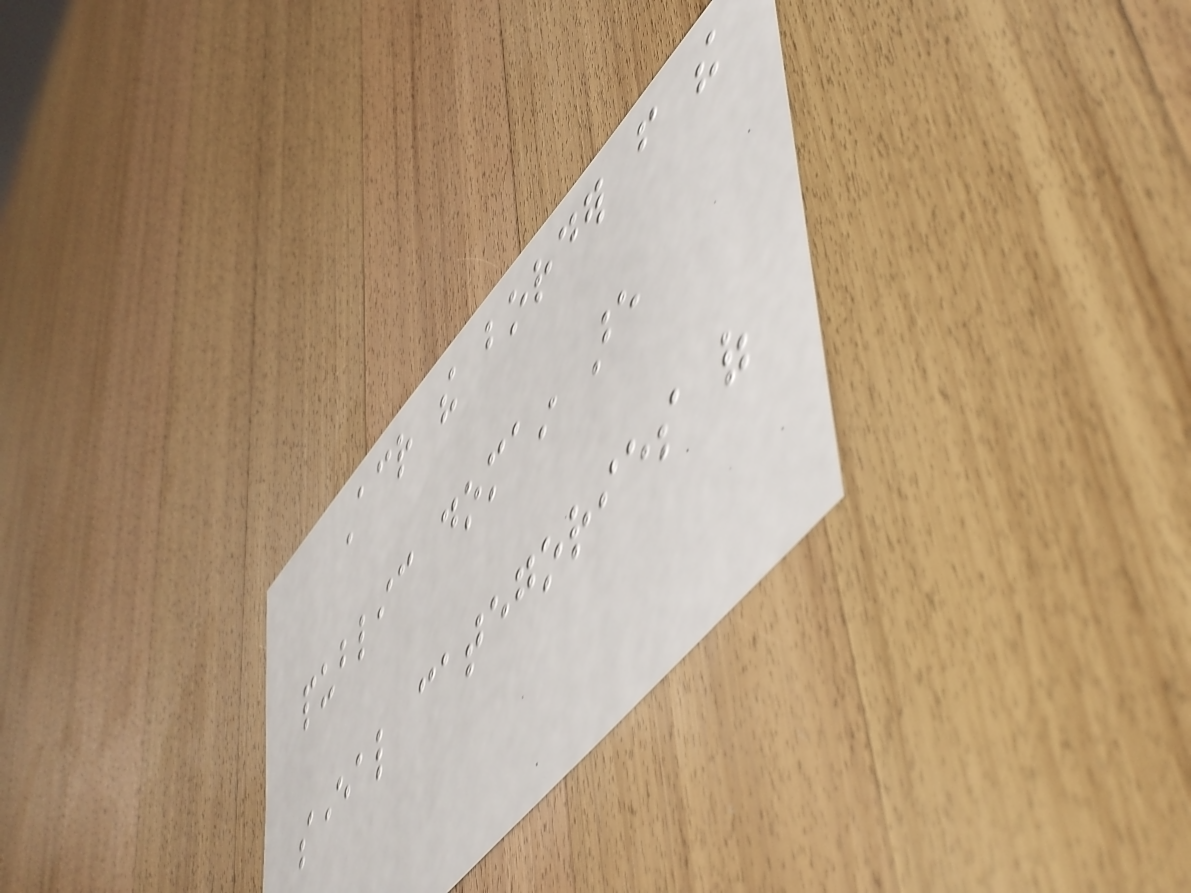Across the border from the
public domain are
several categories of
